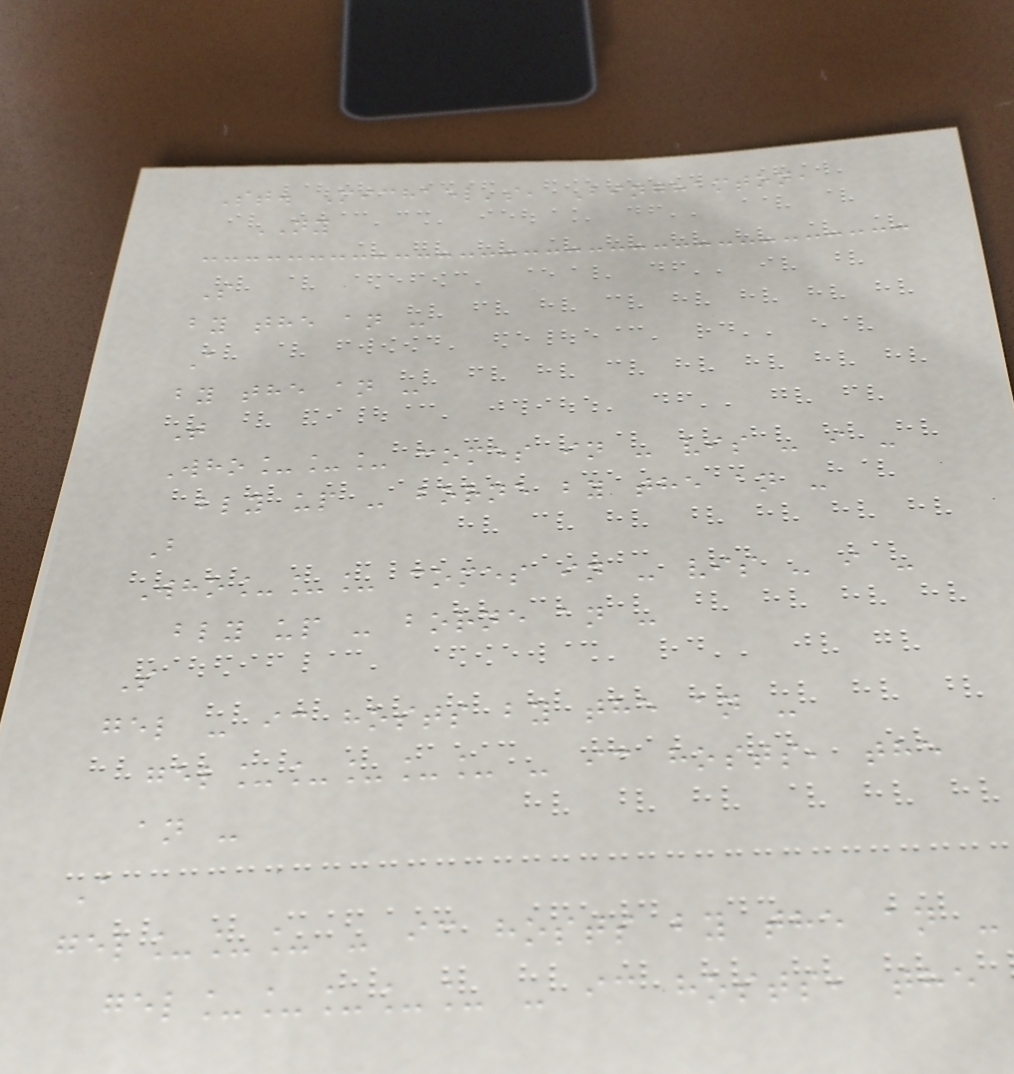St. Michael's, Binghamton,
NY
S
by the an -
A
by the an -
T
Who___ comes in - vis - i -
bly up - borne by the an -
B
Who___ comes in - vis - i -
bly up - borne an -
S
gel - ic hosts by the an -
gel_____ - ic hosts, the
an -
A
gel___ - ic hosts by the an -
gel_____ - ic hosts, the
